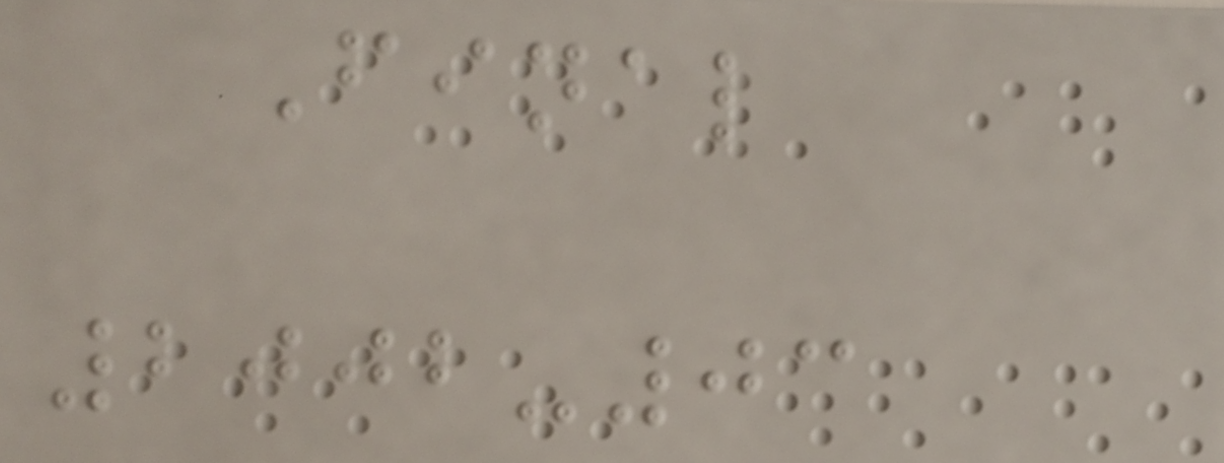Final
2002-03
